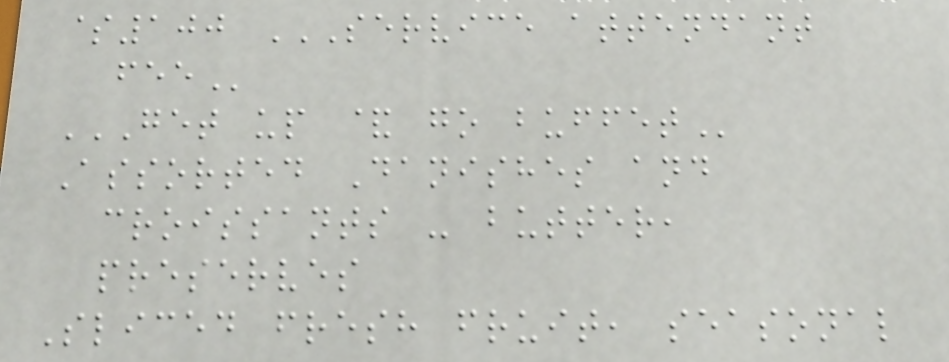$100 SERVICE ATTENDANT
FEE
GET UP & GO BUFFET
Assorted Danishes and
croissants - butter,
preserves
Sliced fresh fruit, seasonal
